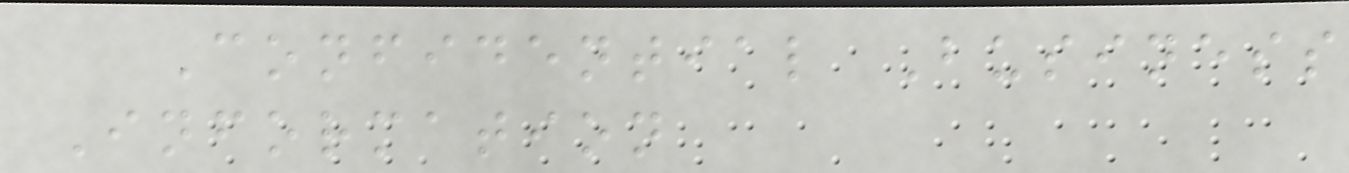Confidential Business
Information
